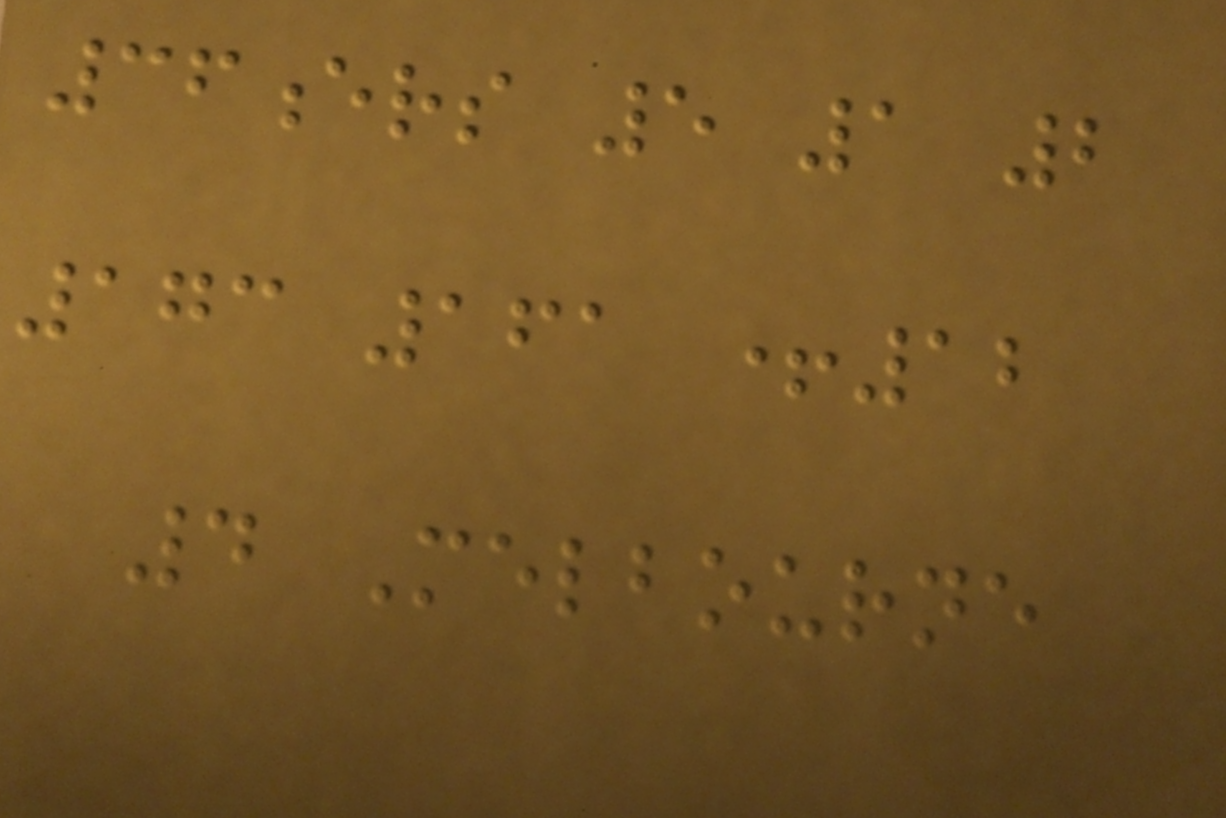36ers 5 1 2
173 161 +12
4 Melbourne
